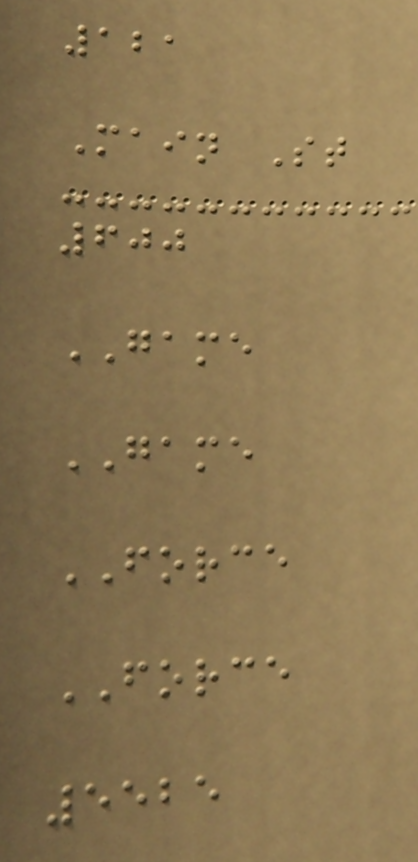121
Main St
600
GAME
GAME
FORCE
FORCE
5525
